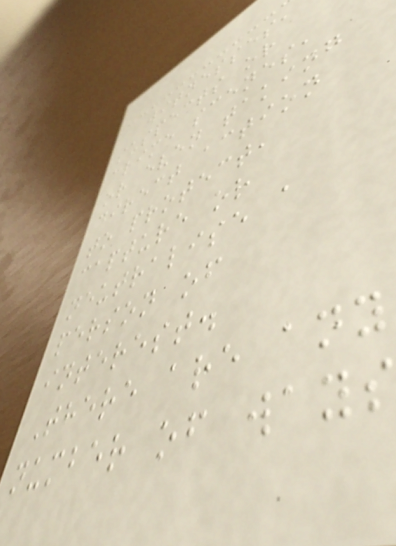witnesses,
suspects or
crime scenes,
or even taking
direct action
to protect,
capture or
neutralise a
person of
interest.
There are any
number of ways
